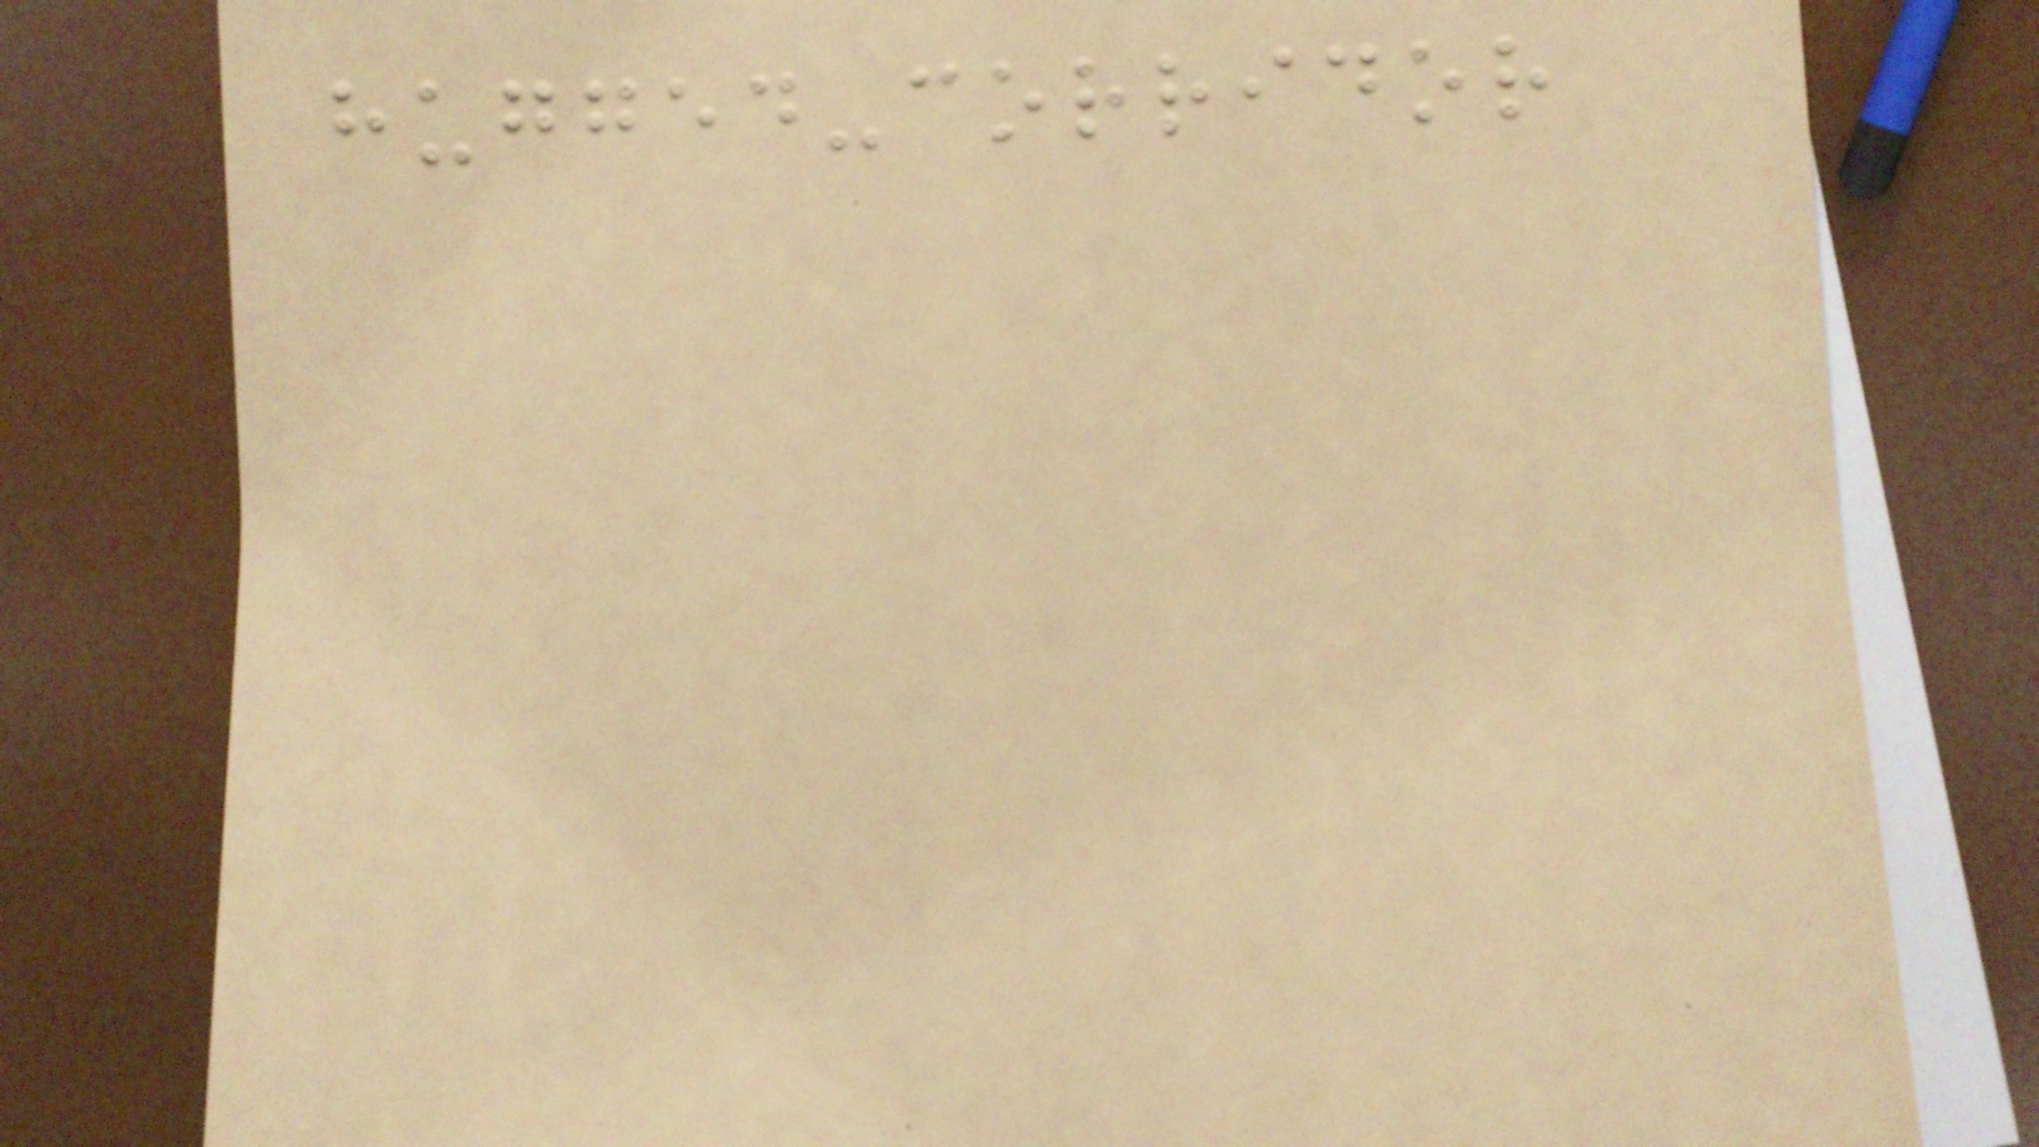hugged-corridor
